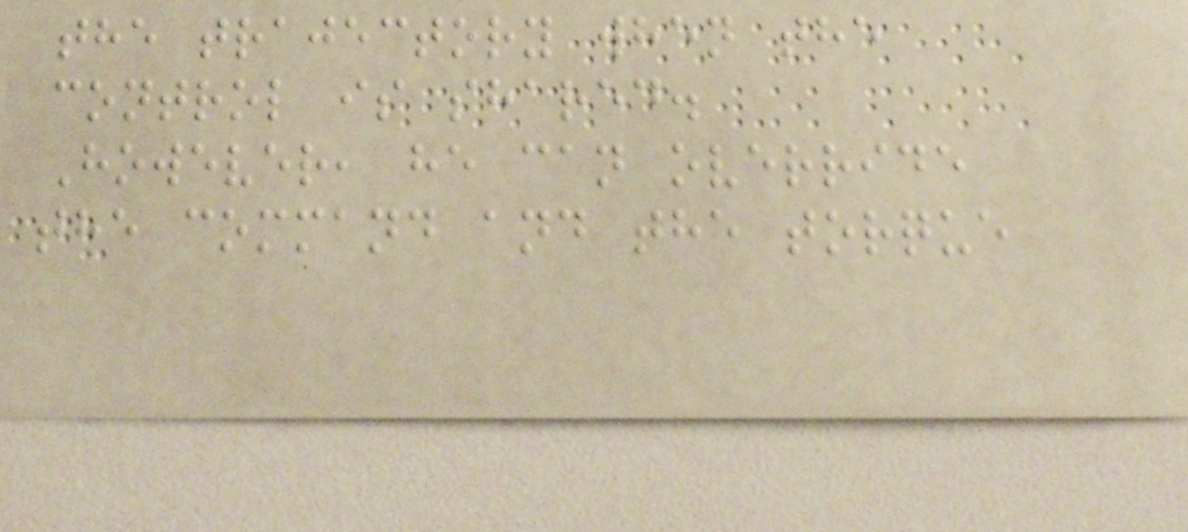the trajectory when the
control is shared.
However, he can override
the command and the torque
